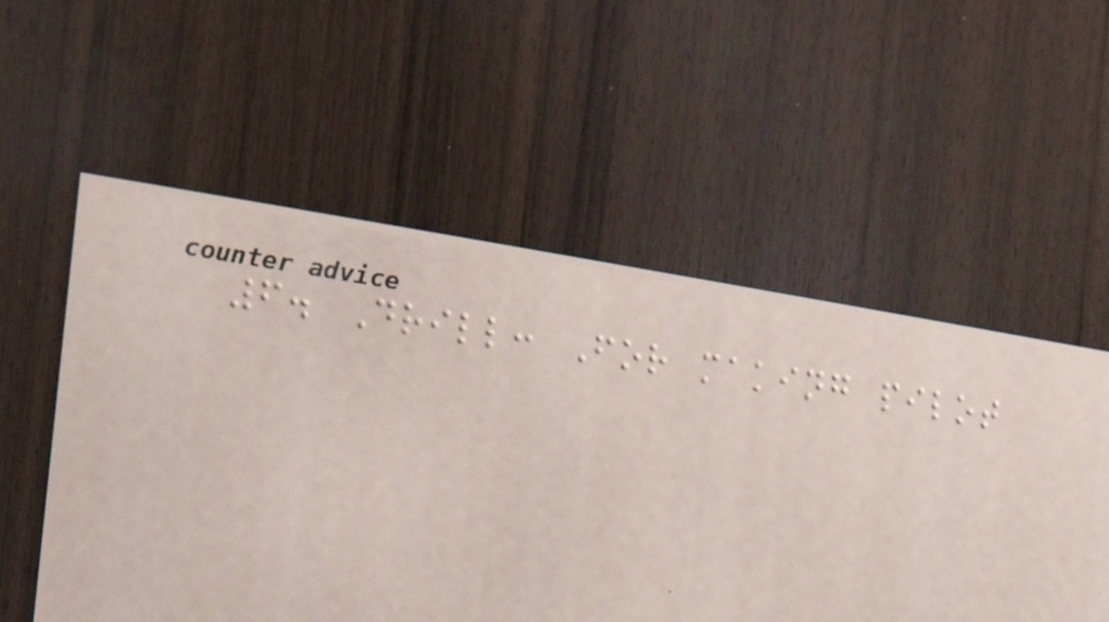6. Drill: For making pilot
